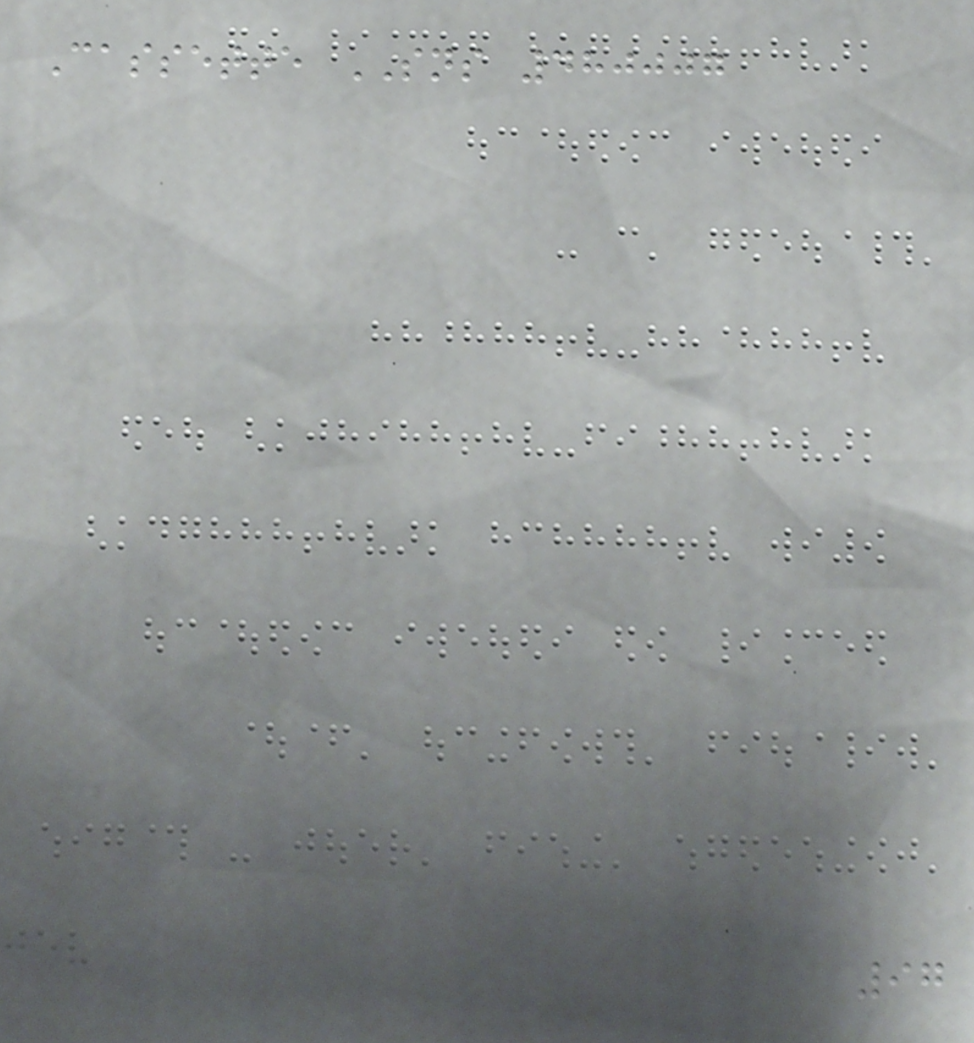Cassette SNS 480007
97
